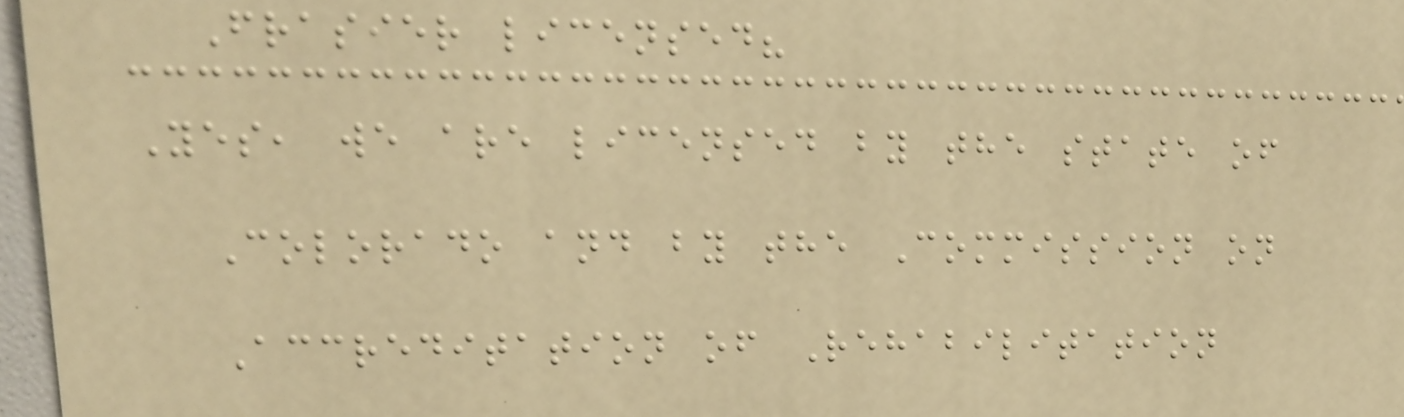Frasier licensed?
Yes, we are licensed by the state of
Colorado and by the Commission on
Accreditation of Rehabilitation
